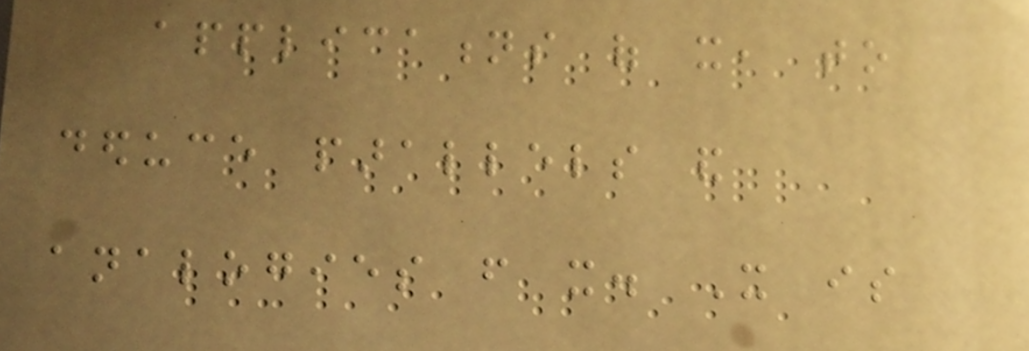applications of it, to
deduce parallels and
analogies from it. It is
